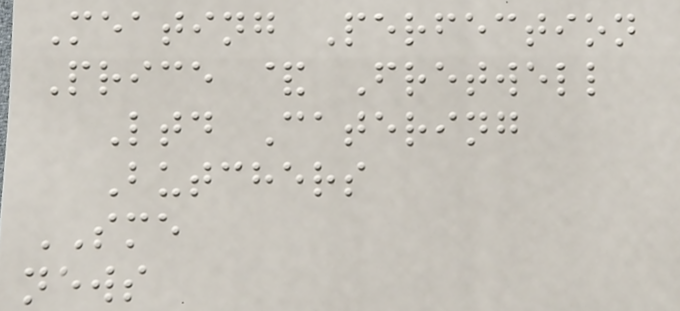Meating Perfection
Price & Fretwell
Ltd Catering
Butchers
SME
news
